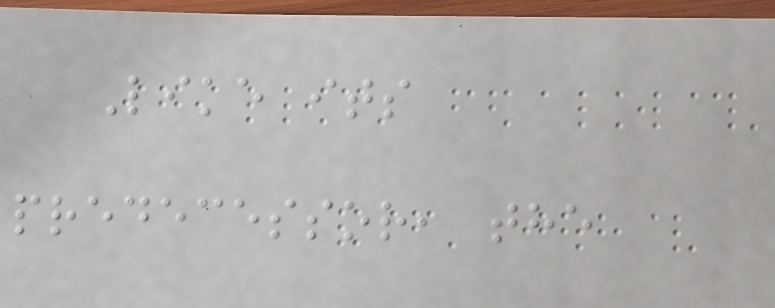Like its
predecessor, the
